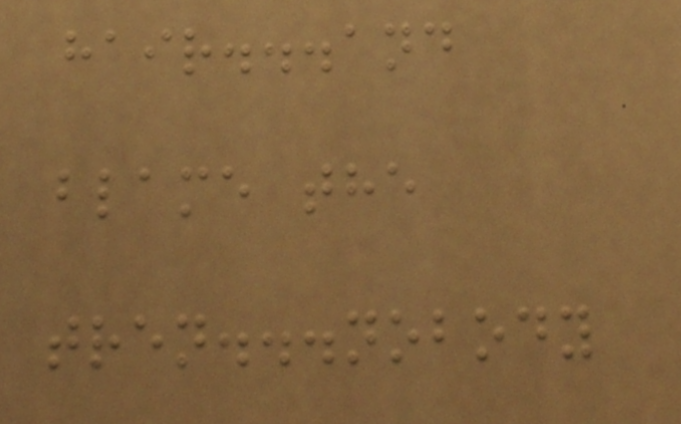hair...and
blame the
tren...nobody
